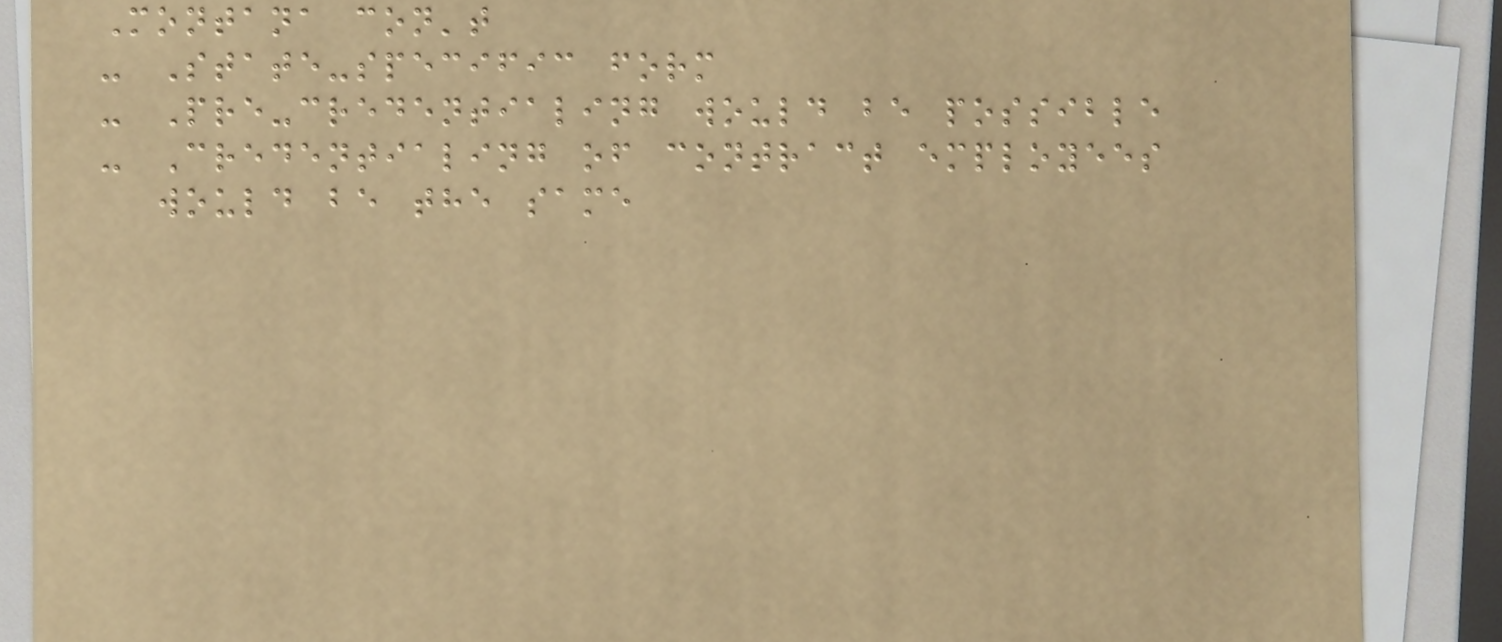Montana con't
- State-specific form
- Pre-credentialing would be possible
- Credentialing of contract employees
would be the same
